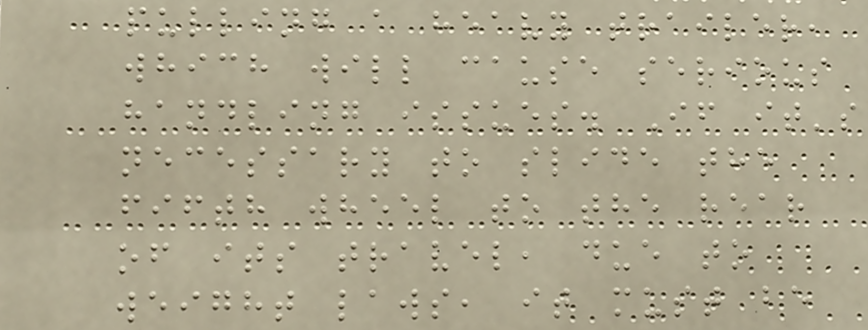pulling a heavy trailer,
which will cause serious
handling issues. If it's
necessary to slide the
fifth wheel to the rear
of its travel, due to
weight laws, it must be
